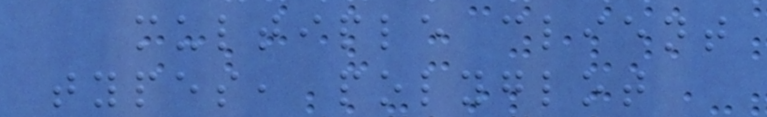multiple client
types, polyglot
